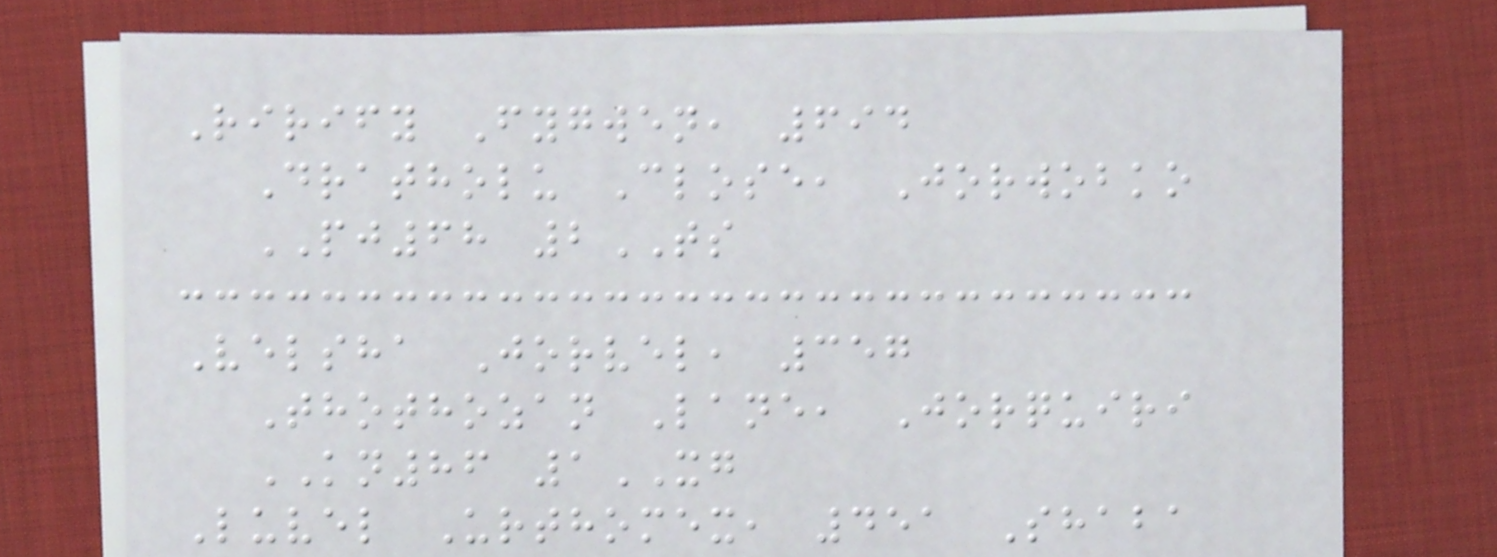Rirify Fygwen, 694
Dratholu Close, Jorwobko
PJ68 2TS
Velsha Jorvel, 357
Thothozan Lane, Jorquiri
KN86 1XG
Luvel Urthomex, 451 Shaba
